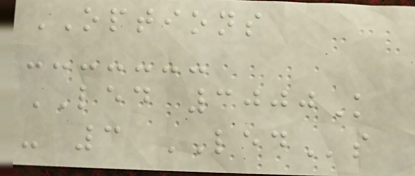OPTIONS
LED 3000K
- 3 LEDs
